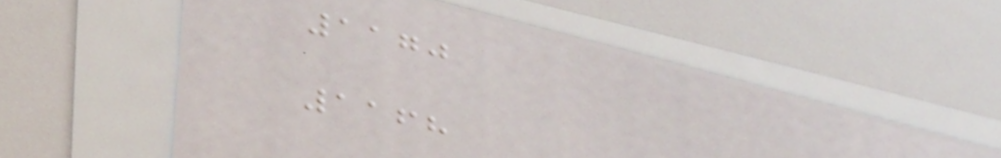1170
1168
